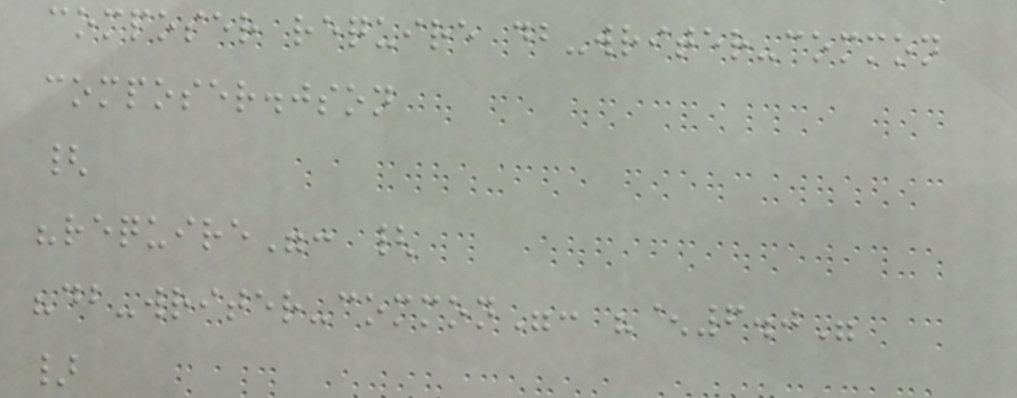composer require db-writer-common
composer.json
{
"require": {
"db-writer-common": "^6.0"
}
